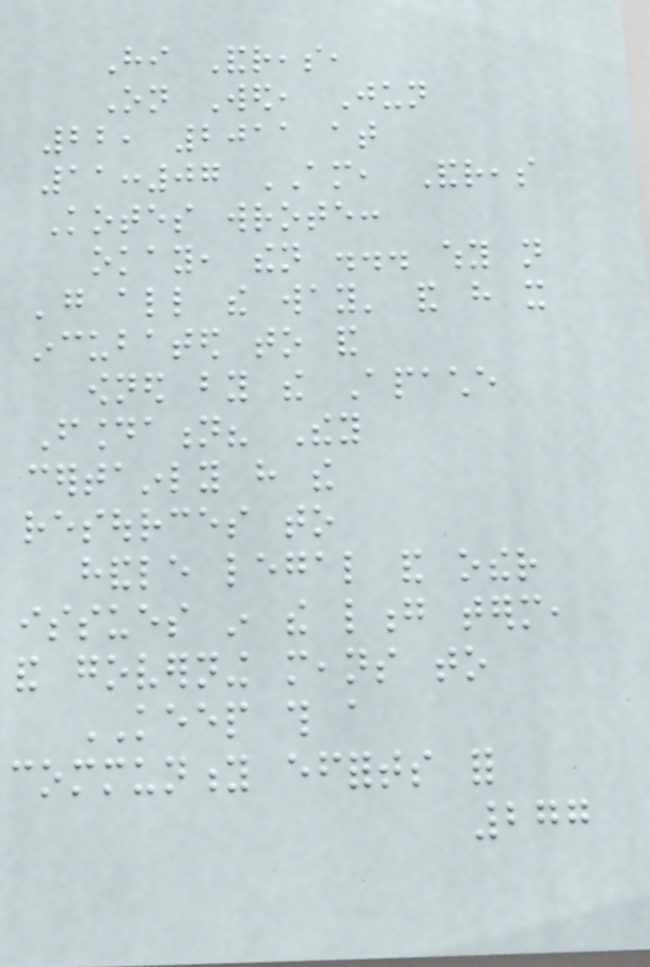Hi Andreas,
On Wed, Jun
22, 2011 at
11:07 AM, Andreas
Kotes wrote:
okay, then ... why not
'go all the way' and have it
incubated to and
owned by the Apache
Foundation? They
certainly have the
resources to
handle legal and other
issues in the long term,
and governing means to
KEEP this a
community efforts for
277
